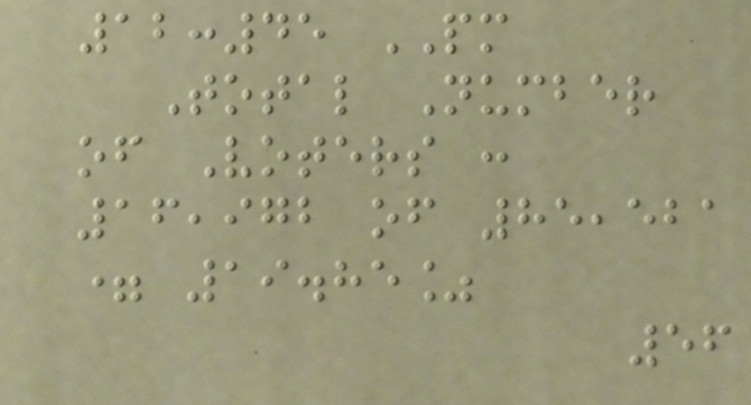12:45 PM
Total Number
of Voters :
16,972 of 85,521
= 19.85%
56
